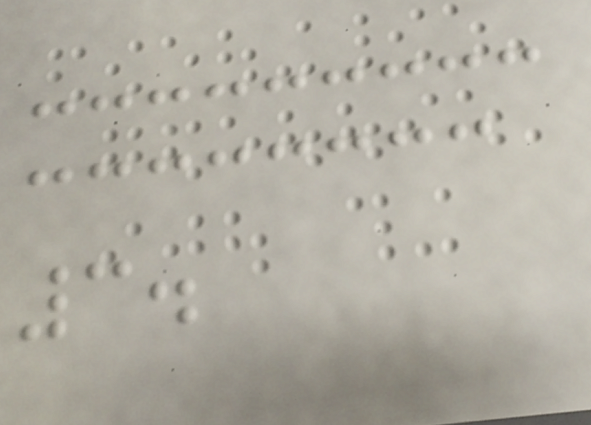3.
